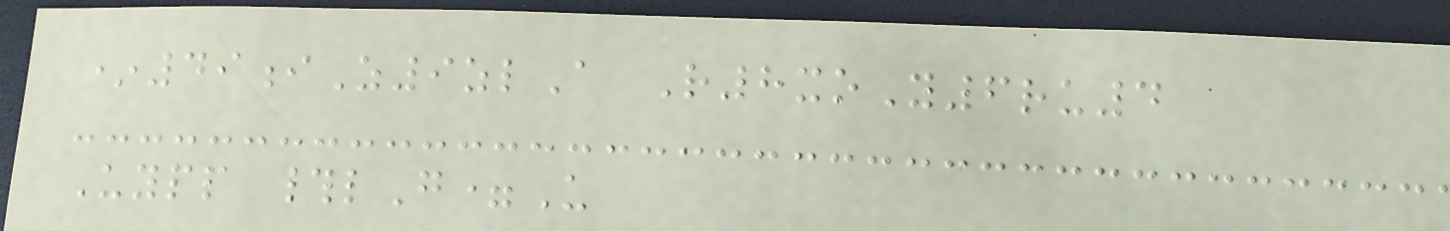*49iZ9zlA R8xoY6ru4
Uypp #lG=U
